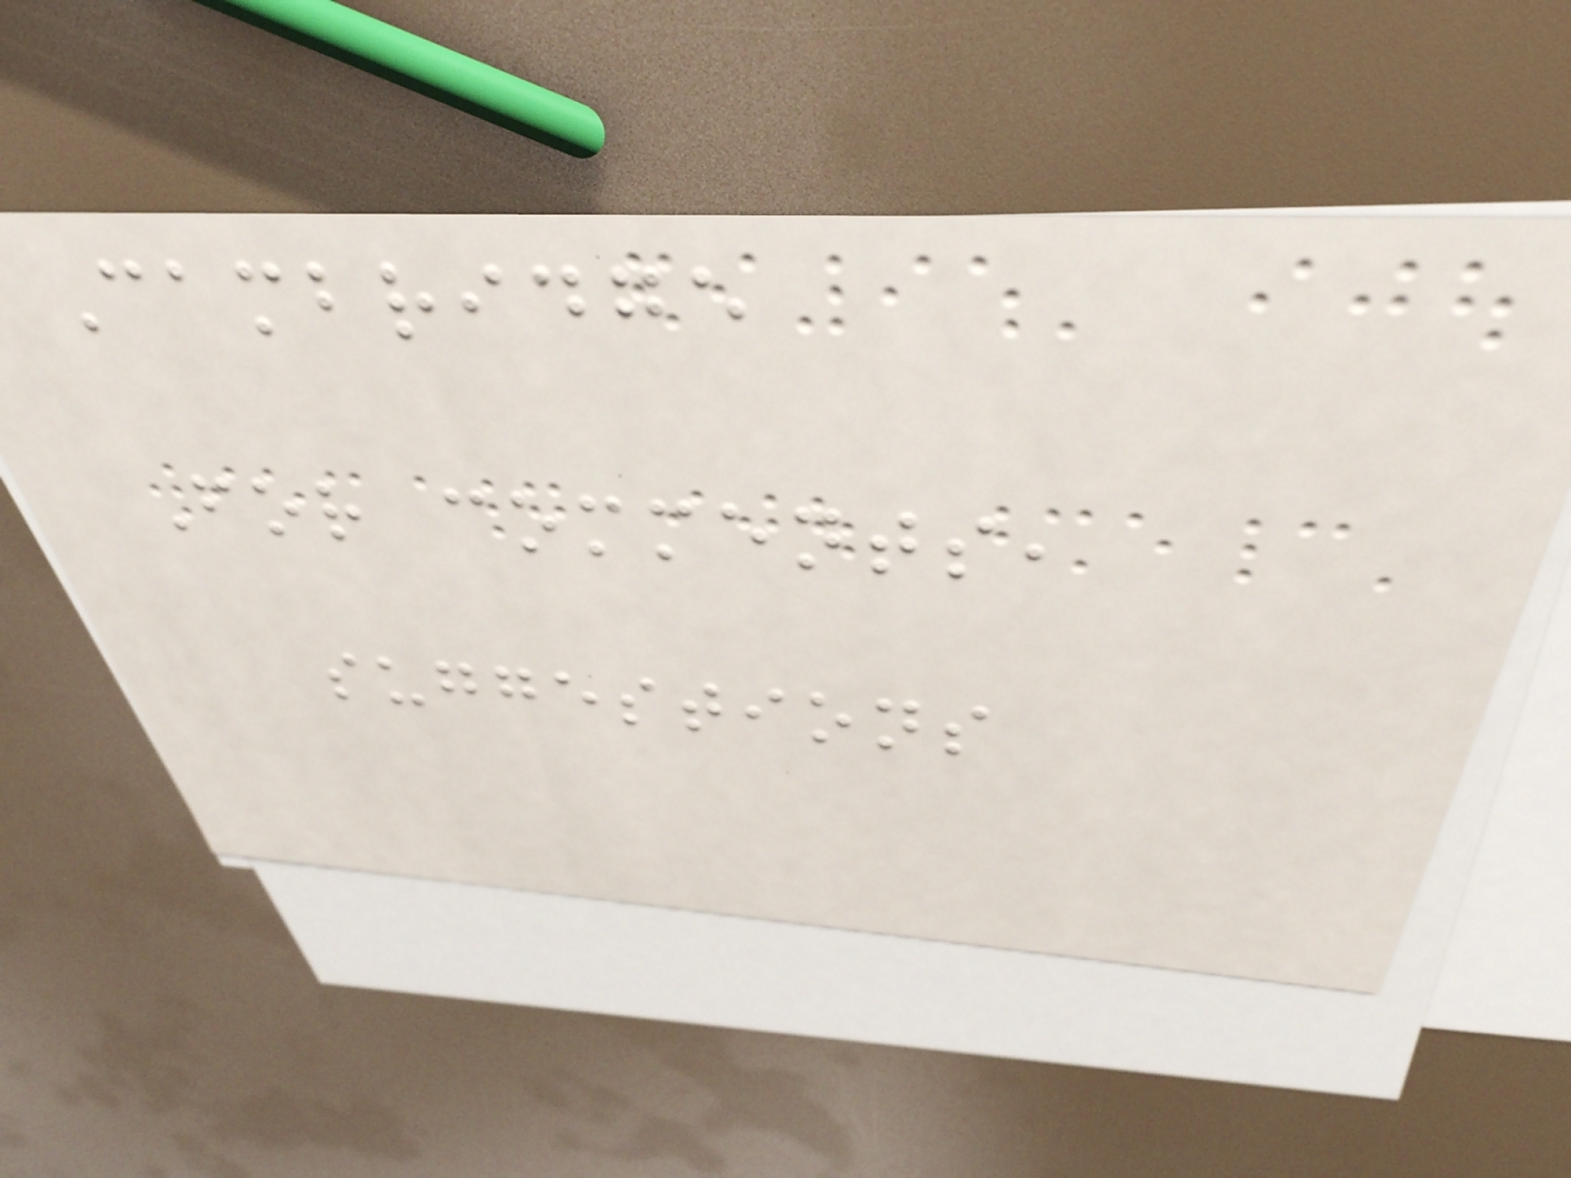Cambridge
For comments,
suggestions
